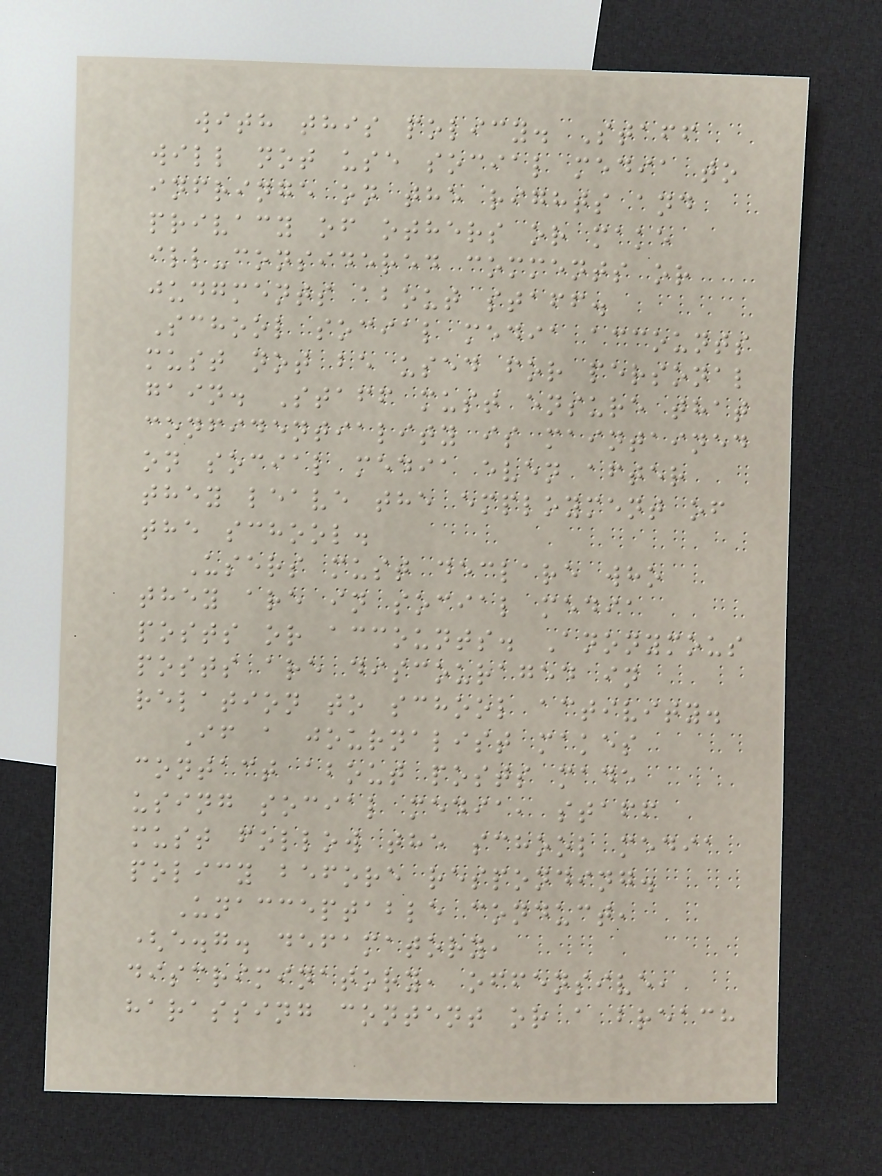with this policy. Staff
will not use social media to
infringe on the rights and
privacy of others or make
ill-considered comments or
judgments about staff.
School social media accounts
must not be used for personal
gain. Staff must ensure that
confidentiality is maintained
on social media even after
they leave the employment of
the school.
Users must declare who
they are in social media
posts or accounts. Anonymous
posts are discouraged in
relation to school activity.
If a journalist makes
contact about posts made
using social media, staff
must follow the school media
policy before responding.
Unacceptable conduct,
(e.g. defamatory,
discriminatory, offensive,
harassing content or a breach
